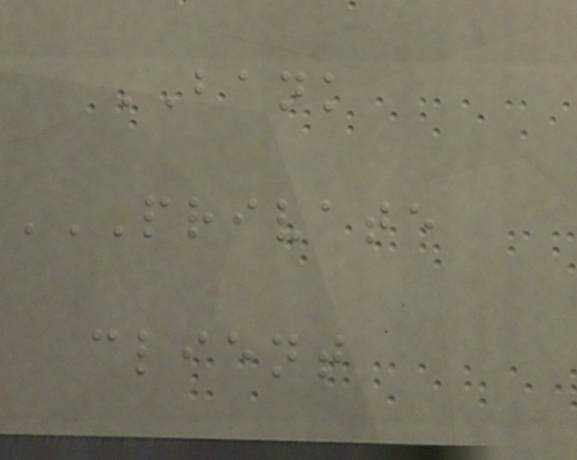BANK
PRIVATE
CLIENT
